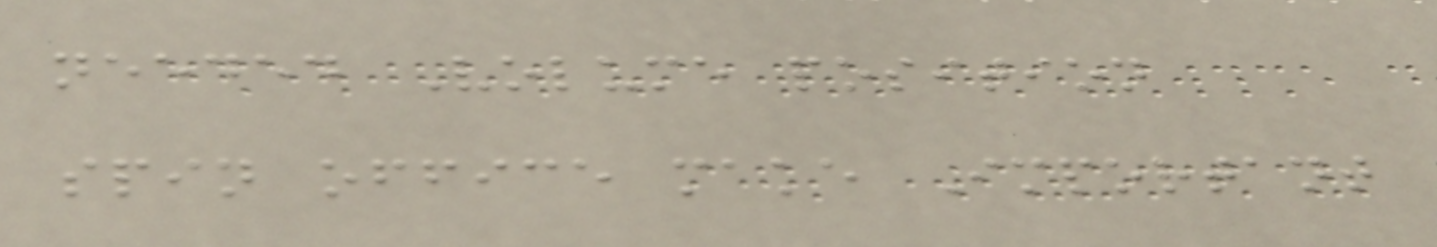needed Volume position
spin office make Important
